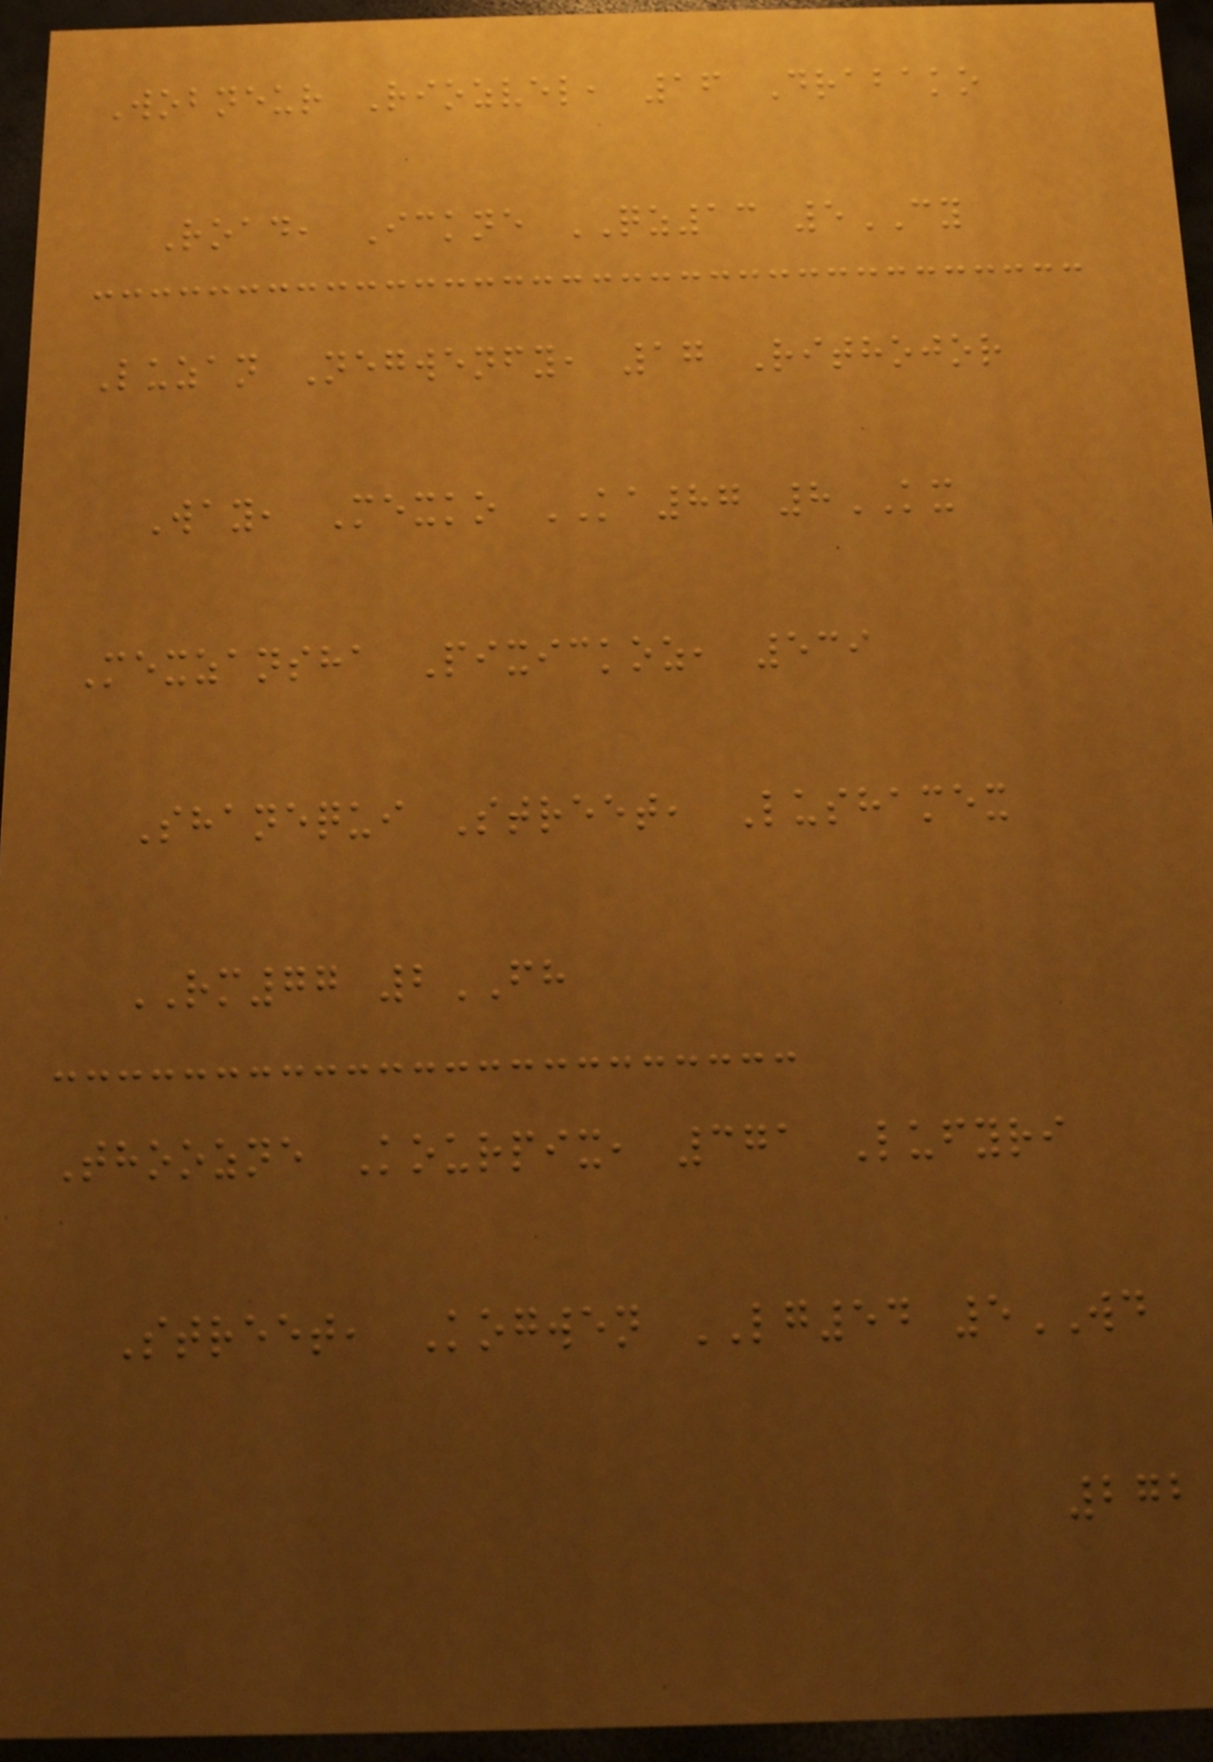Wobneur Riozvel, 16 Drabako
Road, Ickne QZ13 5CY
Luzan Negwenfy, 17 Rithojor
Way, Mexko KA87 8KX
Mexzansha Pixickoz, 539
Shanequi Street, Lushamex
RM77 2FH
Thoozne Kourpix, 371 Lufyri
Street, Kogwen LG54 5WD
272
